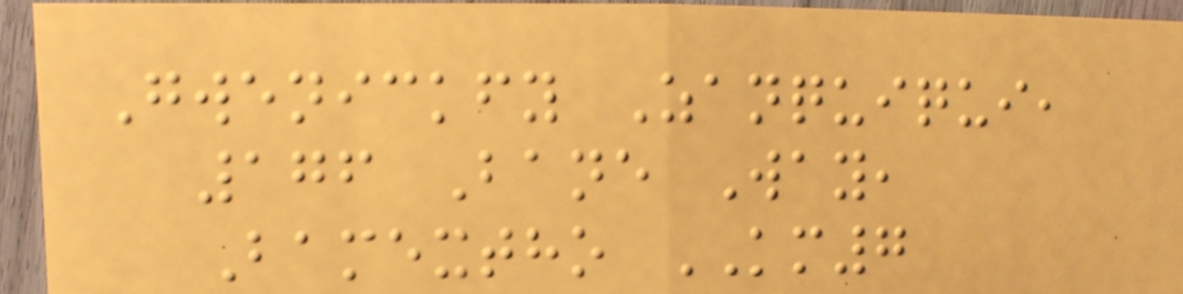Gwenickfy Zanquiqui,
176 Bane Way,
Bamextho KM7
